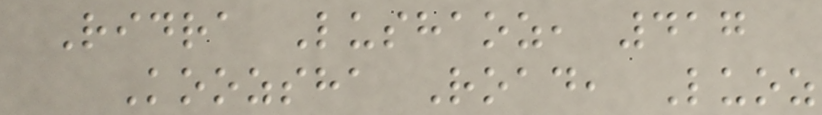Ridra Lushaoz, 417
Koozsha Road, Luoz
